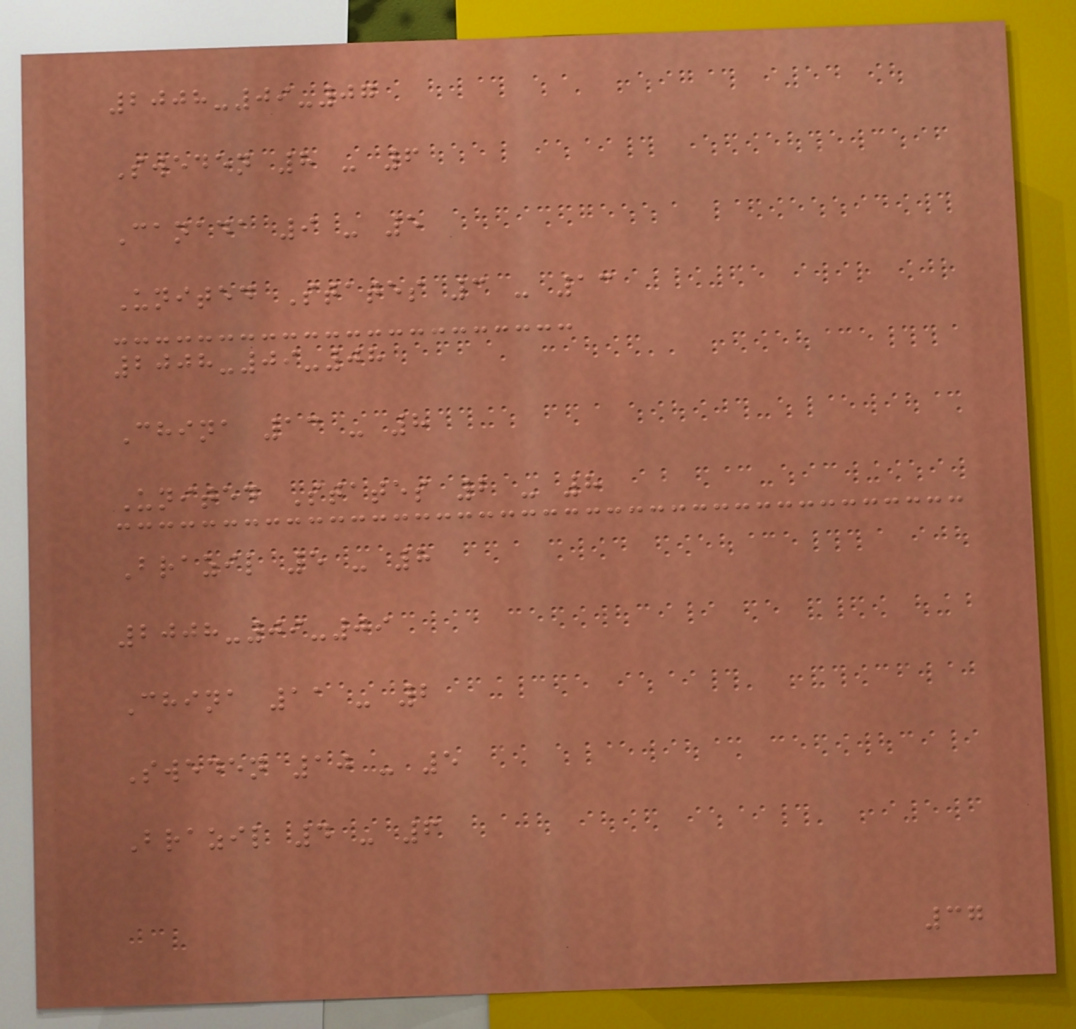2008-09-07
Sweden 8 - 6
Canada 9 - 5
United States 3 - 13
2008-09-08
China 13 - 8
United States 2 - 8
Brazil 5 - 8
2008-09-09
China 11 - 2
Sweden 10 - 5
Brazil 4 - 6
37
